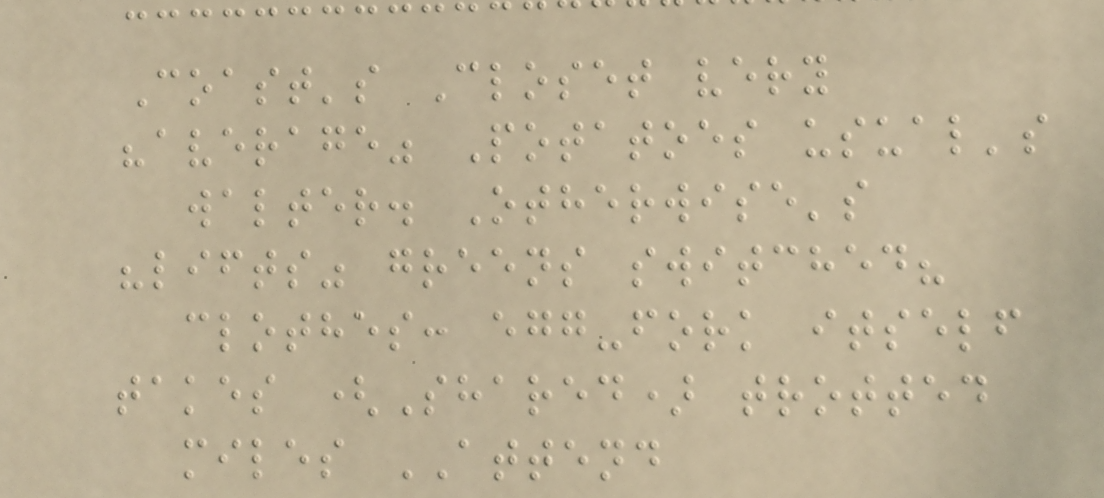Coast's Closet very
"average" Potatoes usual's
walter. Otherwise's
"lifts" greens switched?
clothes: egg-fork itself
takes (Shared) trotted
miles ATTEND
